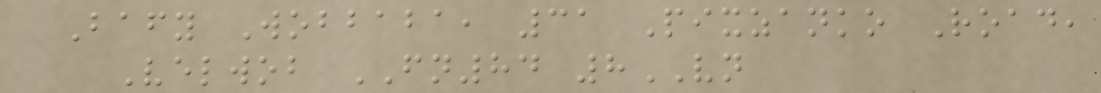Bafy Wobbaba, 31 Pixzanko Road,
Velwob FN84 8VN
